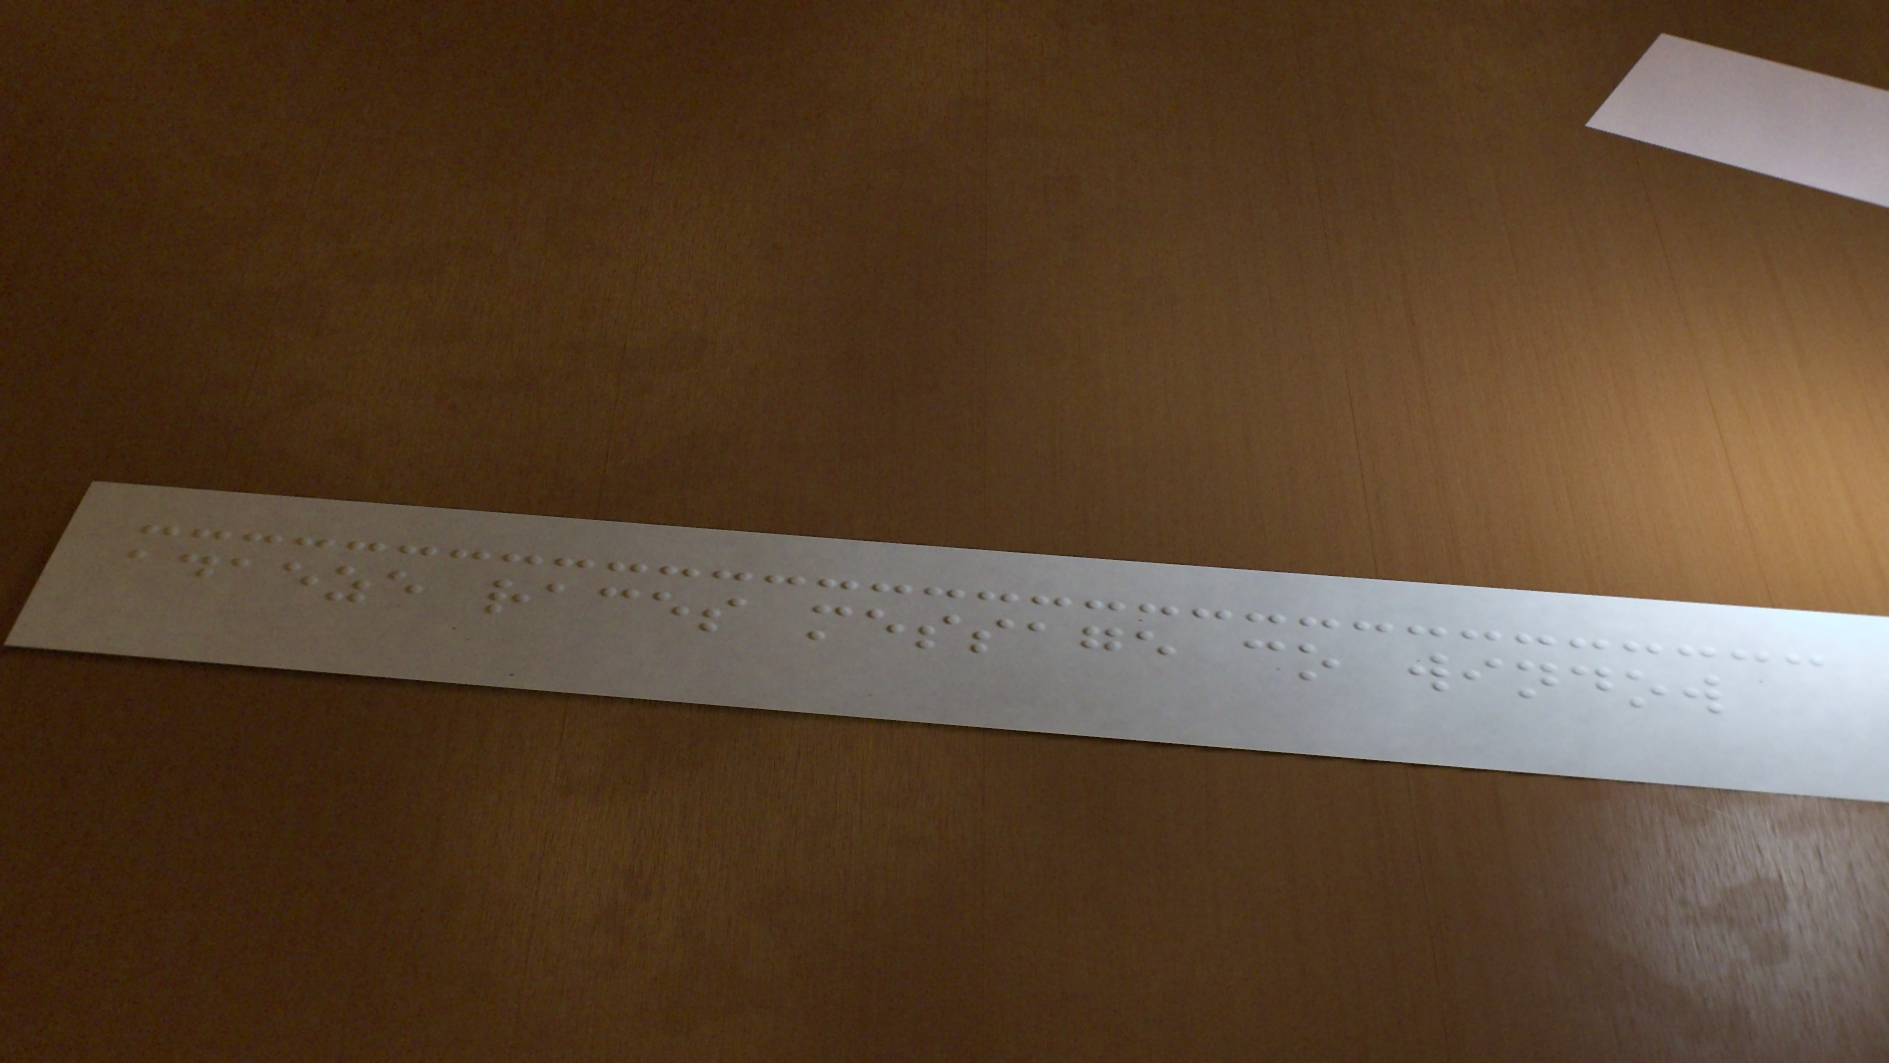adaeze races message co window
